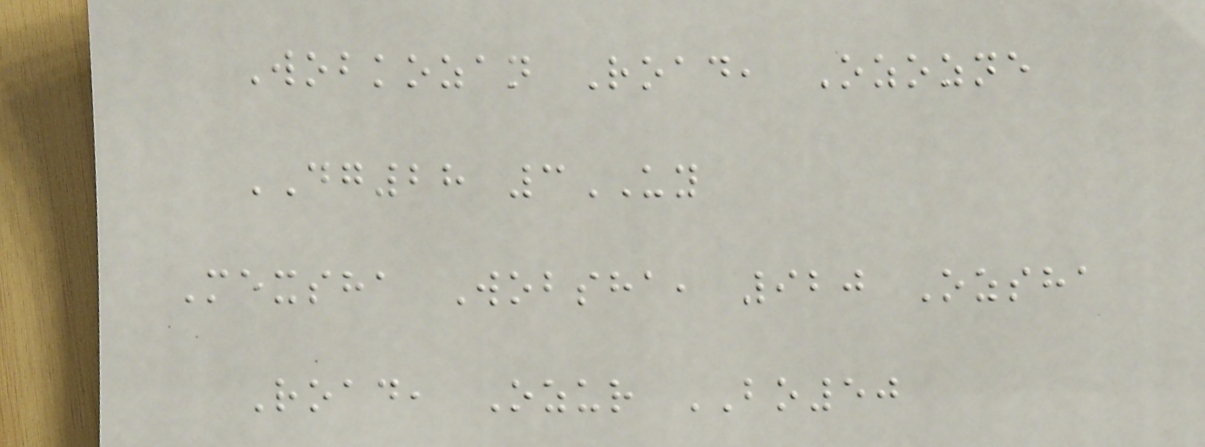Wobkozan Road, Ozozne
DG28 3UY
Mexsha Wobsha, 920 Ozsha
Road, Ozur BO50
